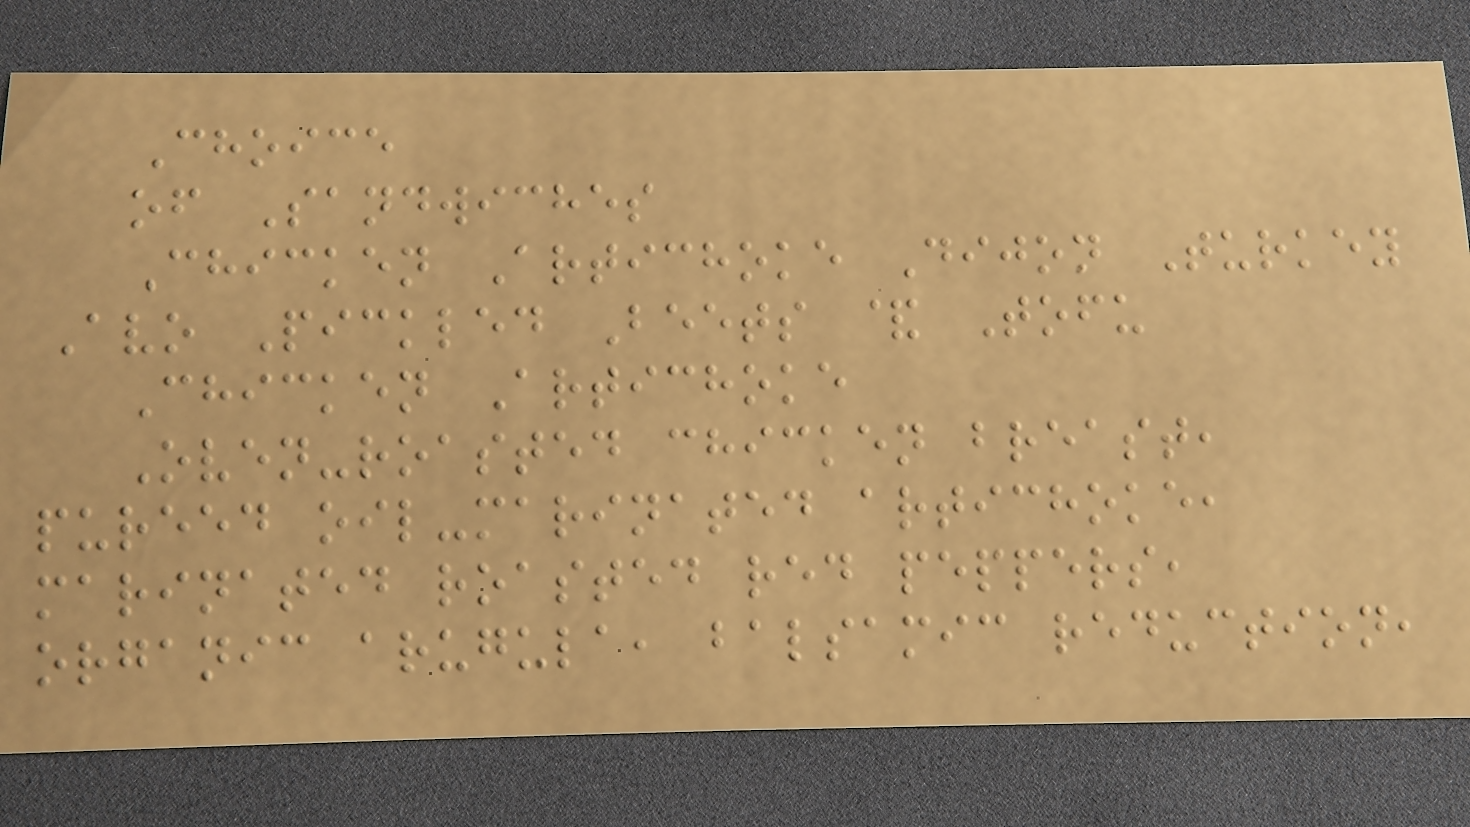Choice
of Sandwiches
Chicken Artichoke Dijon Turkey
Avo Pickled Beets & Tofu
Chicken Artichoke
Oven-roasted chicken breast,
pureed oil-marinated artichoke,
marinated roasted red peppers,
organic arugula, balsamic reduction,
